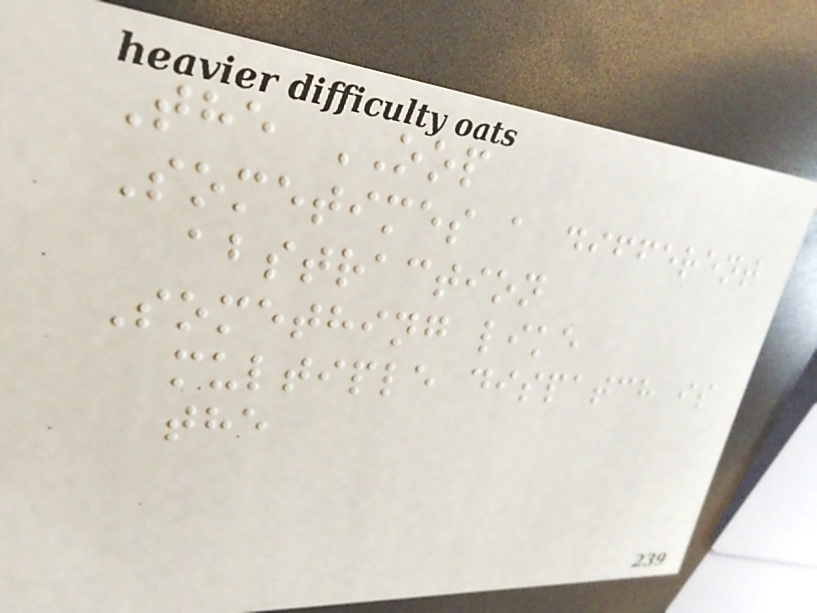The OOP
Sometimes a different
abstraction
Something like
multiple dispatch is
the
